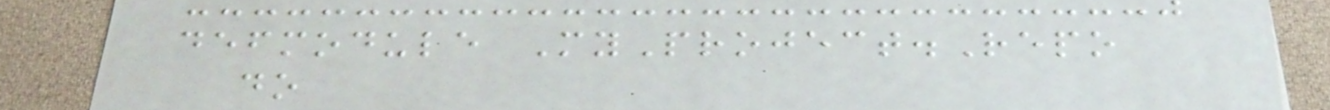defmodule MyProject.Repo
do
